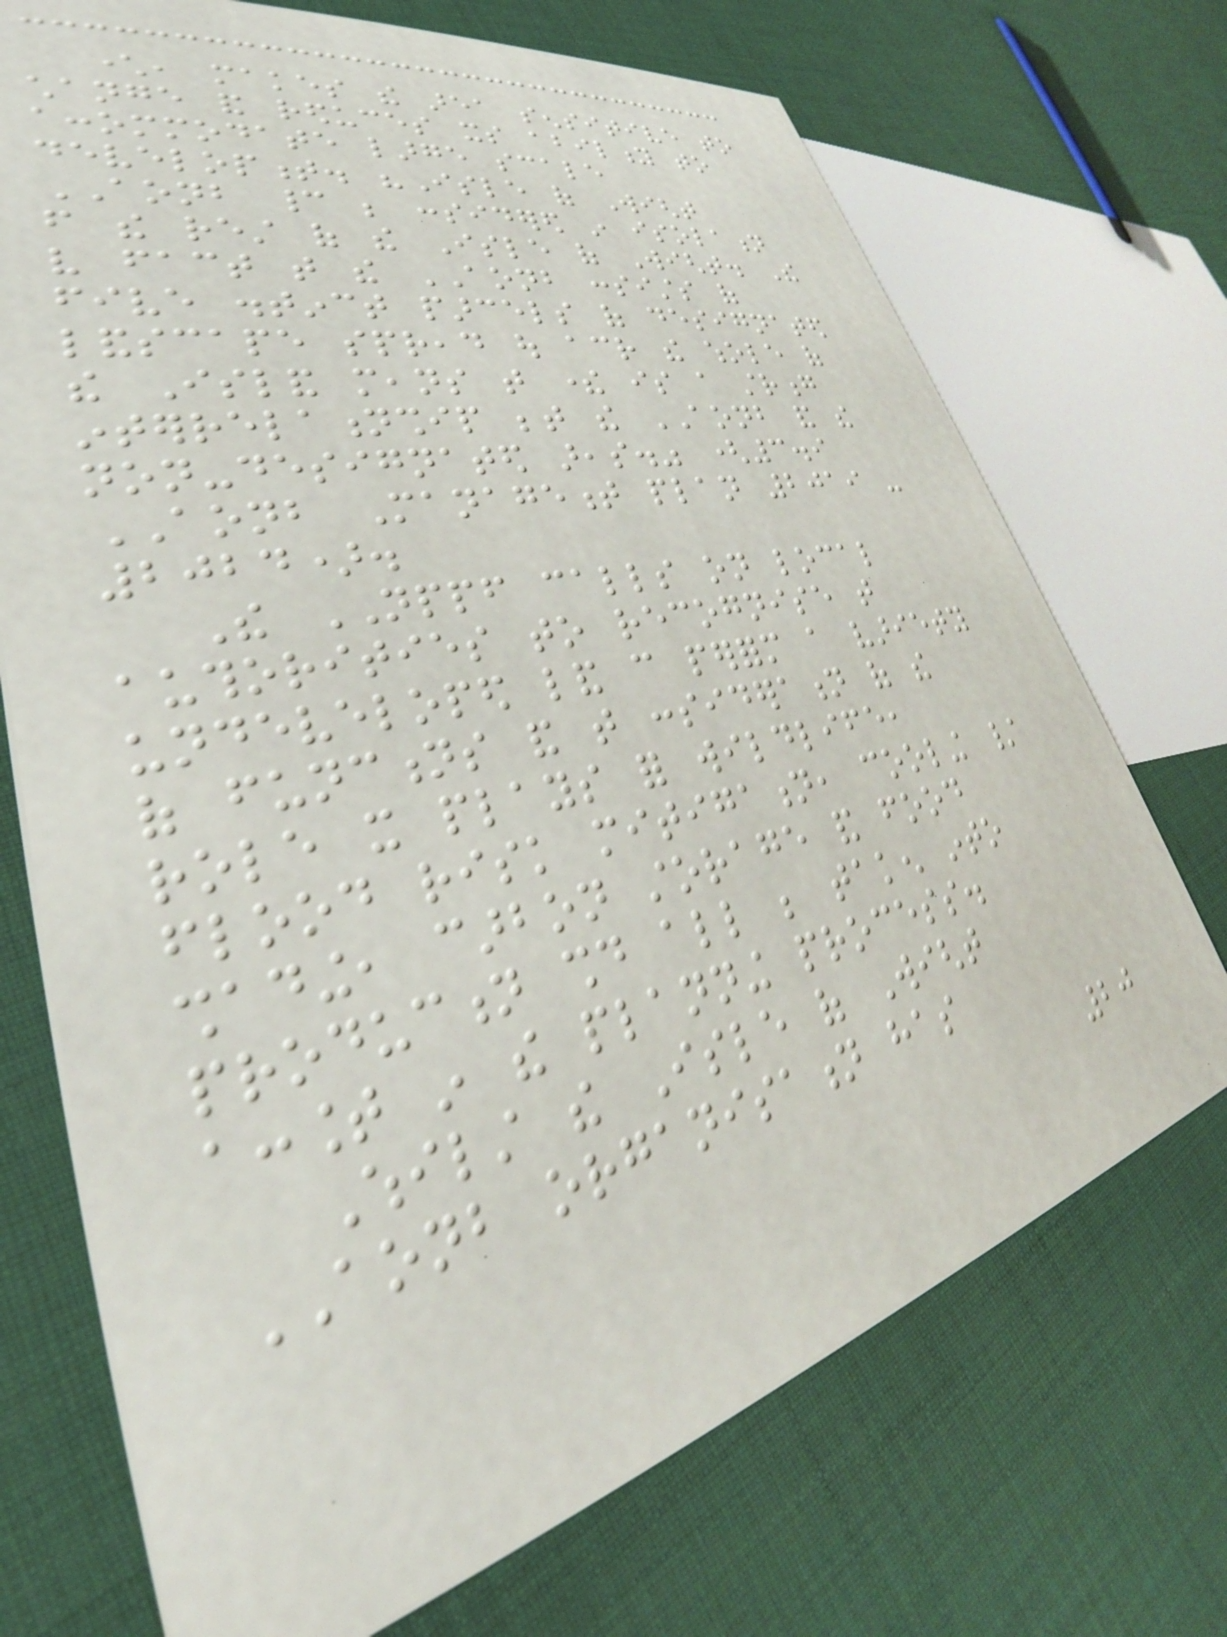character, makes the area sensitive to
change and reduces its ability to
accommodate large scale
development. "Isle of Wight
AONB cannot be considered in isolation
from the rest of the Isle of Wight. The
very fact that the AONB consists of
five distinct parcels of designated
landscape spread out across the whole of
the Island means that there is a strong
interrelationship between the AONB and the
non-designated areas." (3.9
AONB Management plan 2019 -
2024).
The NPPF calls on local
authorities to recognise that
undeveloped land can perform a variety
of functions and that consideration of the
role it plays for wildlife,
flood risk mitigation, cooling /
shading, carbon storage and food
production should all be taken into
account in the planning process.
Whilst the Isle of Wight
AONB organisation has
20
